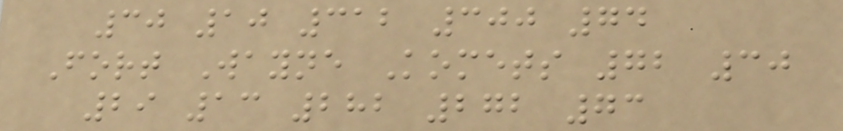30 10 312 300 74
Fort Wayne Komets 72 30
29 13 282 272 73
